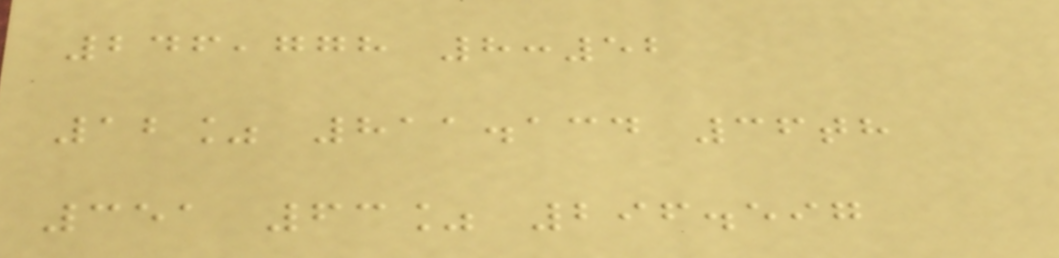246,778 8:52
12% 811.134 36th
351 63% 296.597
